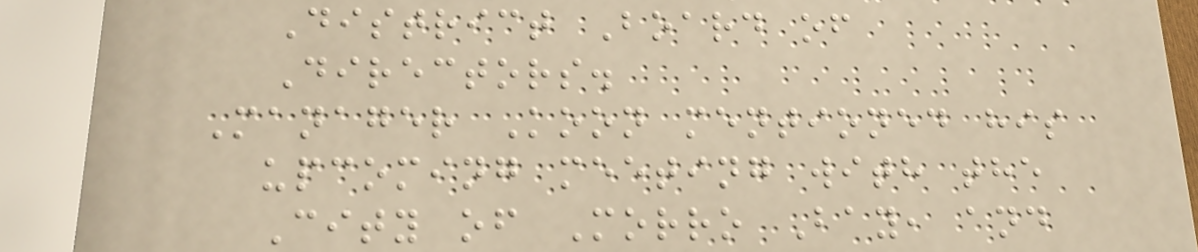District Board of
Directors.
Manager Koon mentioned his
upcoming meeting with the
City of Morro Bay, and
